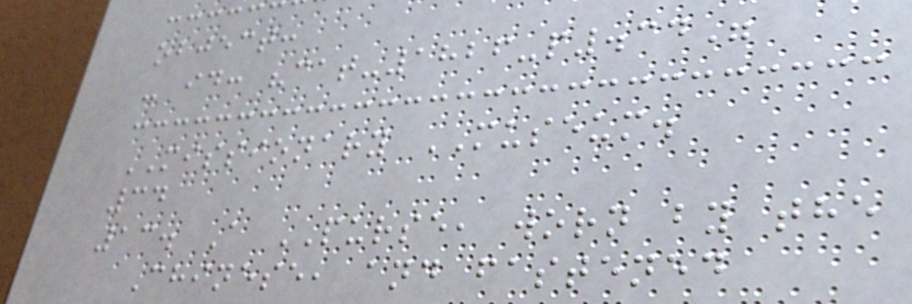object:
- id: "cat-1826-p.34"
MISSIONARY MUSEUM.
34
13. A PURSE, worn by the
Chinese, and fastened
